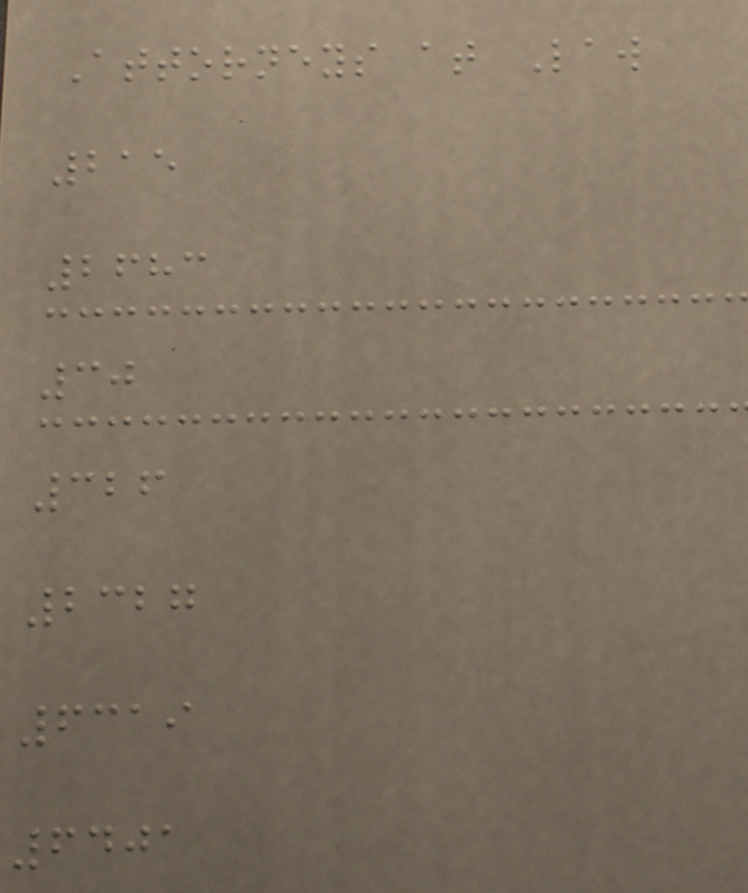Attorneys at Law
215
2683
30
326
2327
6319
6401
